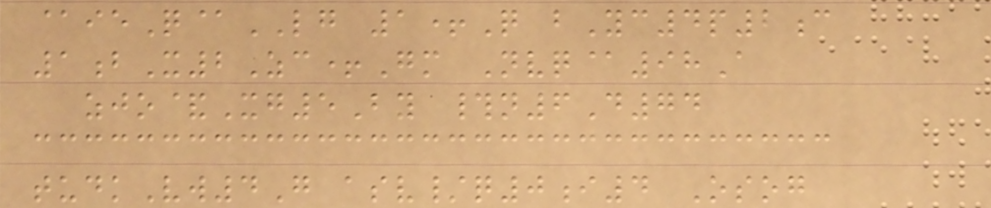@ieQ@LG 1+Q bYc4p2c
1bX2Zc+Gm Nvq@98A
zjo&Xg5By #n6D74
tudkVw4G asv/q0i4 Osog
